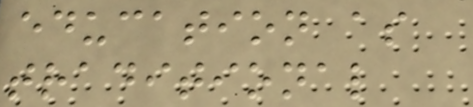education as
traditional
